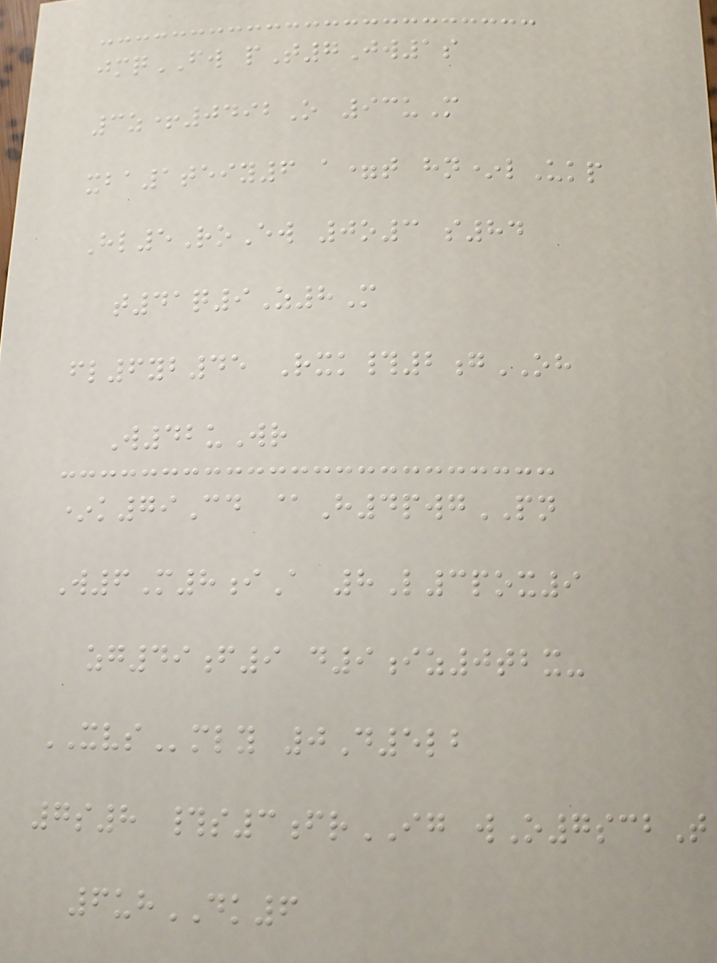jmqFW pT7Jw1s
3z+0492O 93uM
xba1teiy6 a=t hn*lUkp
Hl5RoEw 0o3 s84
t41q9Z8M
fl6yb45 Rxk#2gOH
W42uWr
*k79Cd @H4pwgPN
W6M8iA 8L3pox9
zg49f9 d9iz0tbx-
XVSmly 0D5lb
7s8 #s3frIG wO7scbT
6uhDK6
